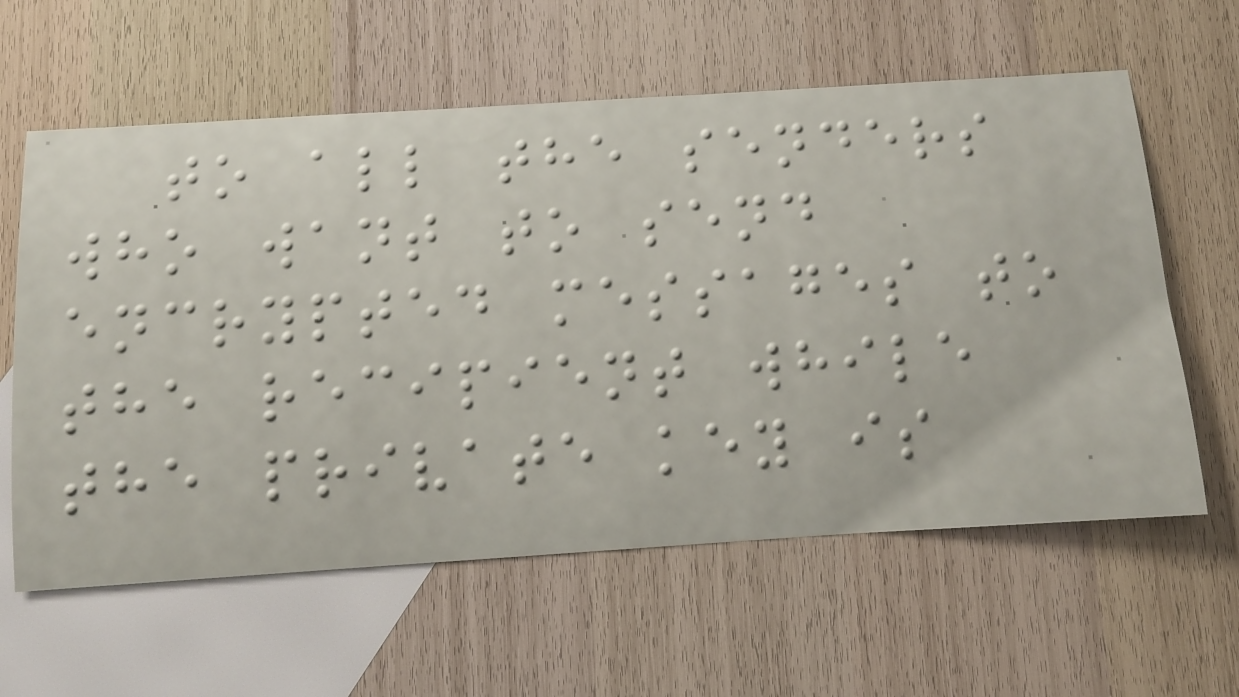to all the senders
who want to send
encrypted messages to
the recipient while
the private key is
